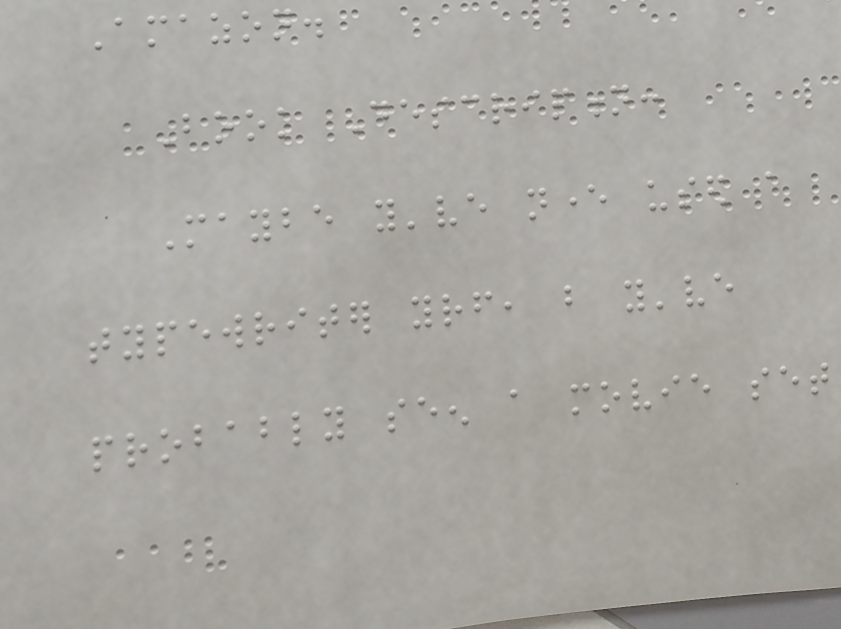Amazon.
Book Description:
Maybe you've never used a
typewriter yourself, but you've
probably seen a movie set
